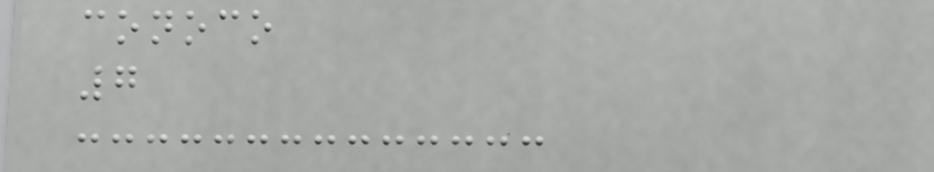conoco
7
